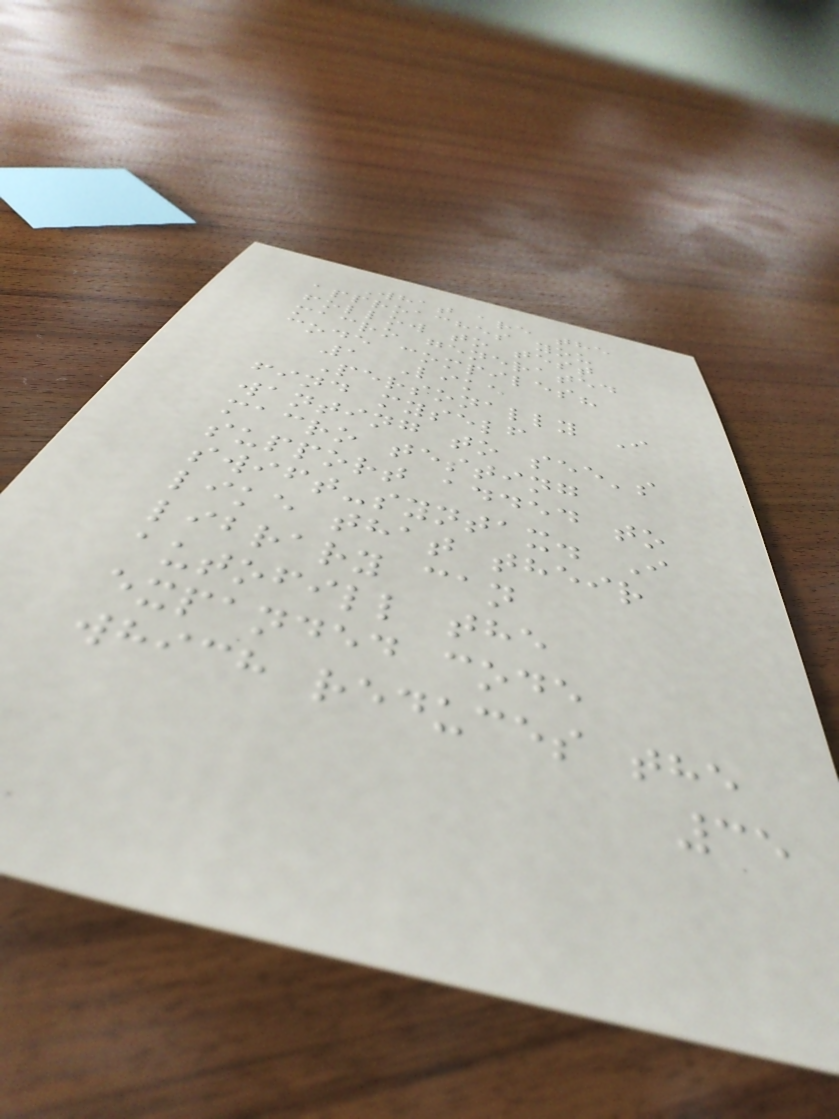What are the
approaches you
follow to test
macro generated
code compiles?
1 Like
Personally I
find myself
wanting to see's
macro testing
support added to
swift-syntax. I
like that their
library can
autofill the
expanded code
which reduces the
35
